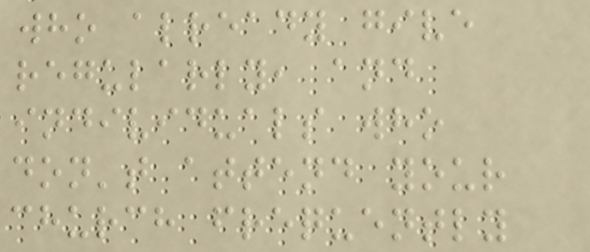who already give
regularly, and
individuals who
don't attend your
church frequently
